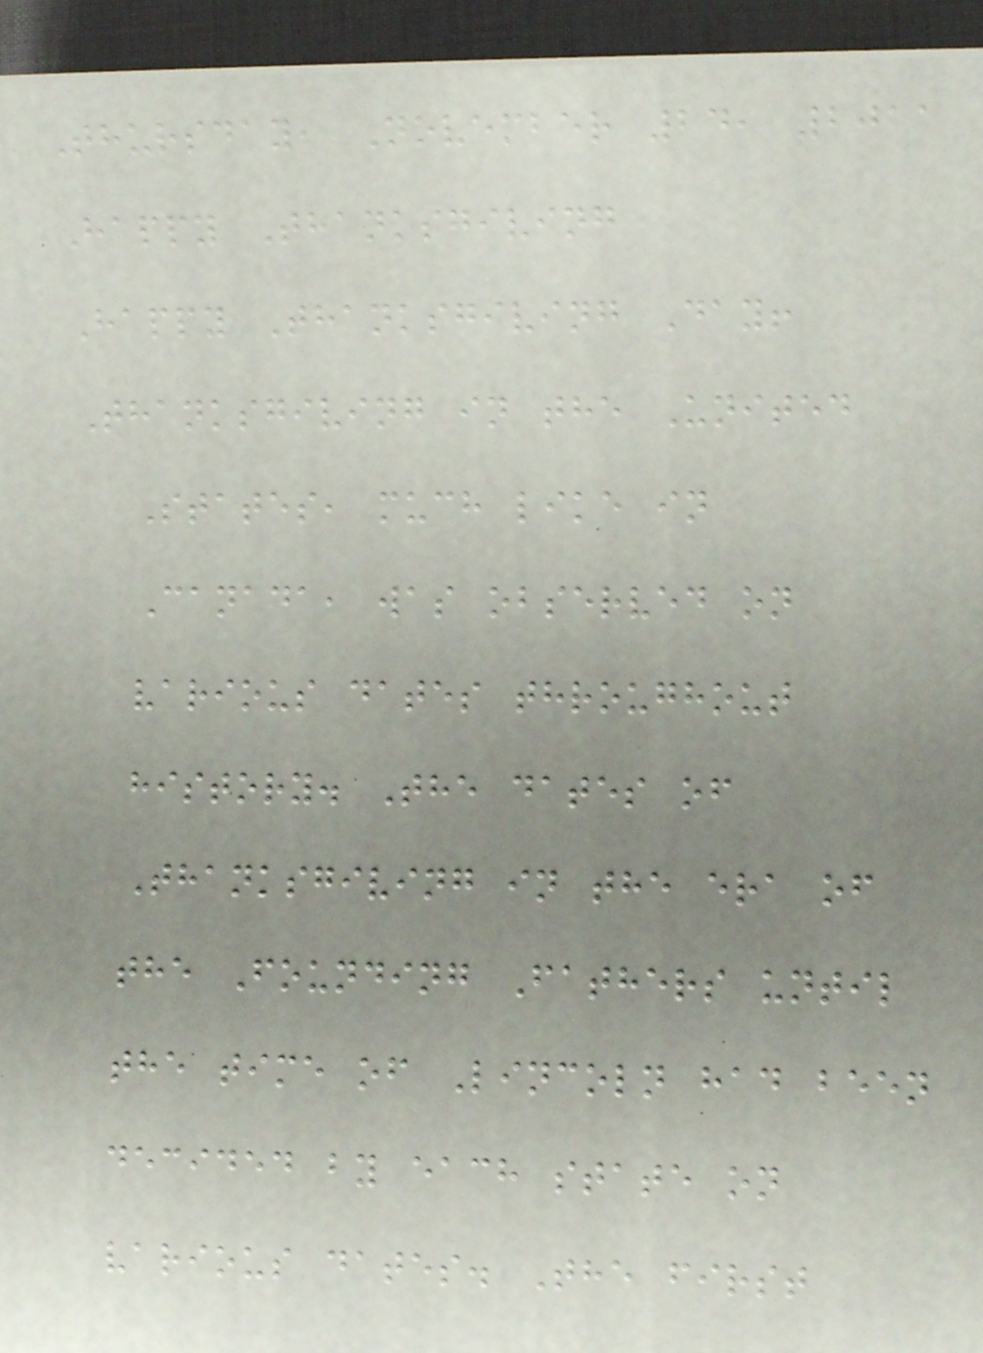Thursday, November 24, 2011
Happy Thanksgiving
Happy Thanksgiving Day!
Thanksgiving in the United
States, much like in
Canada, was observed on
various dates throughout
history. The dates of
Thanksgiving in the era of
the Founding Fathers until
the time of Lincoln had been
decided by each state on
various dates. The first
